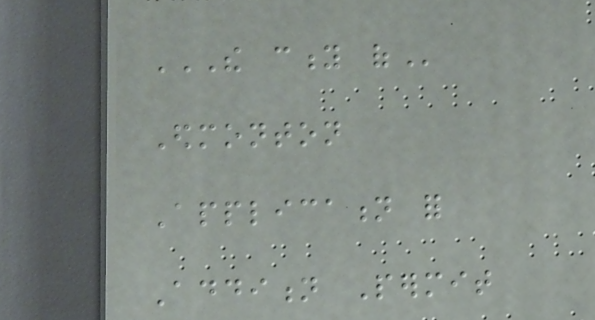THE CITY OF
Edmonton
Application for
Addition Permit
